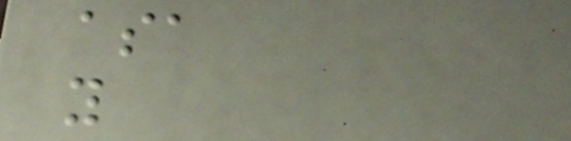asa
y
